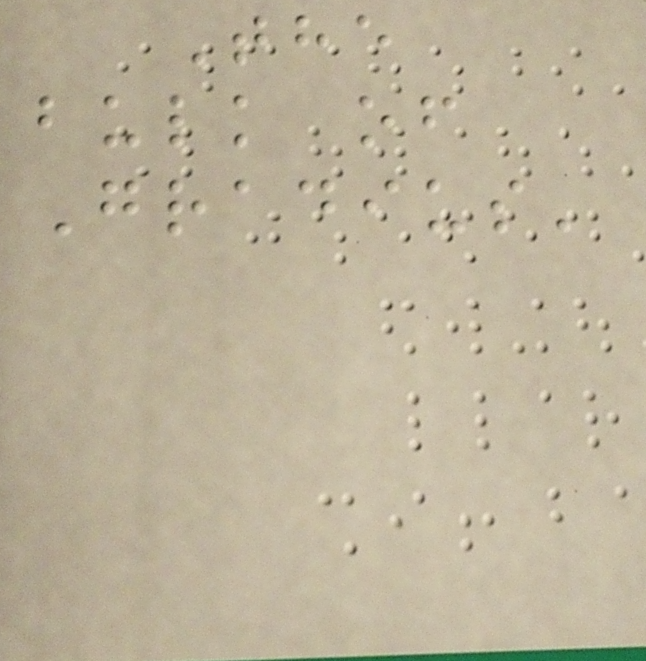The
bulk of
Gradius'
